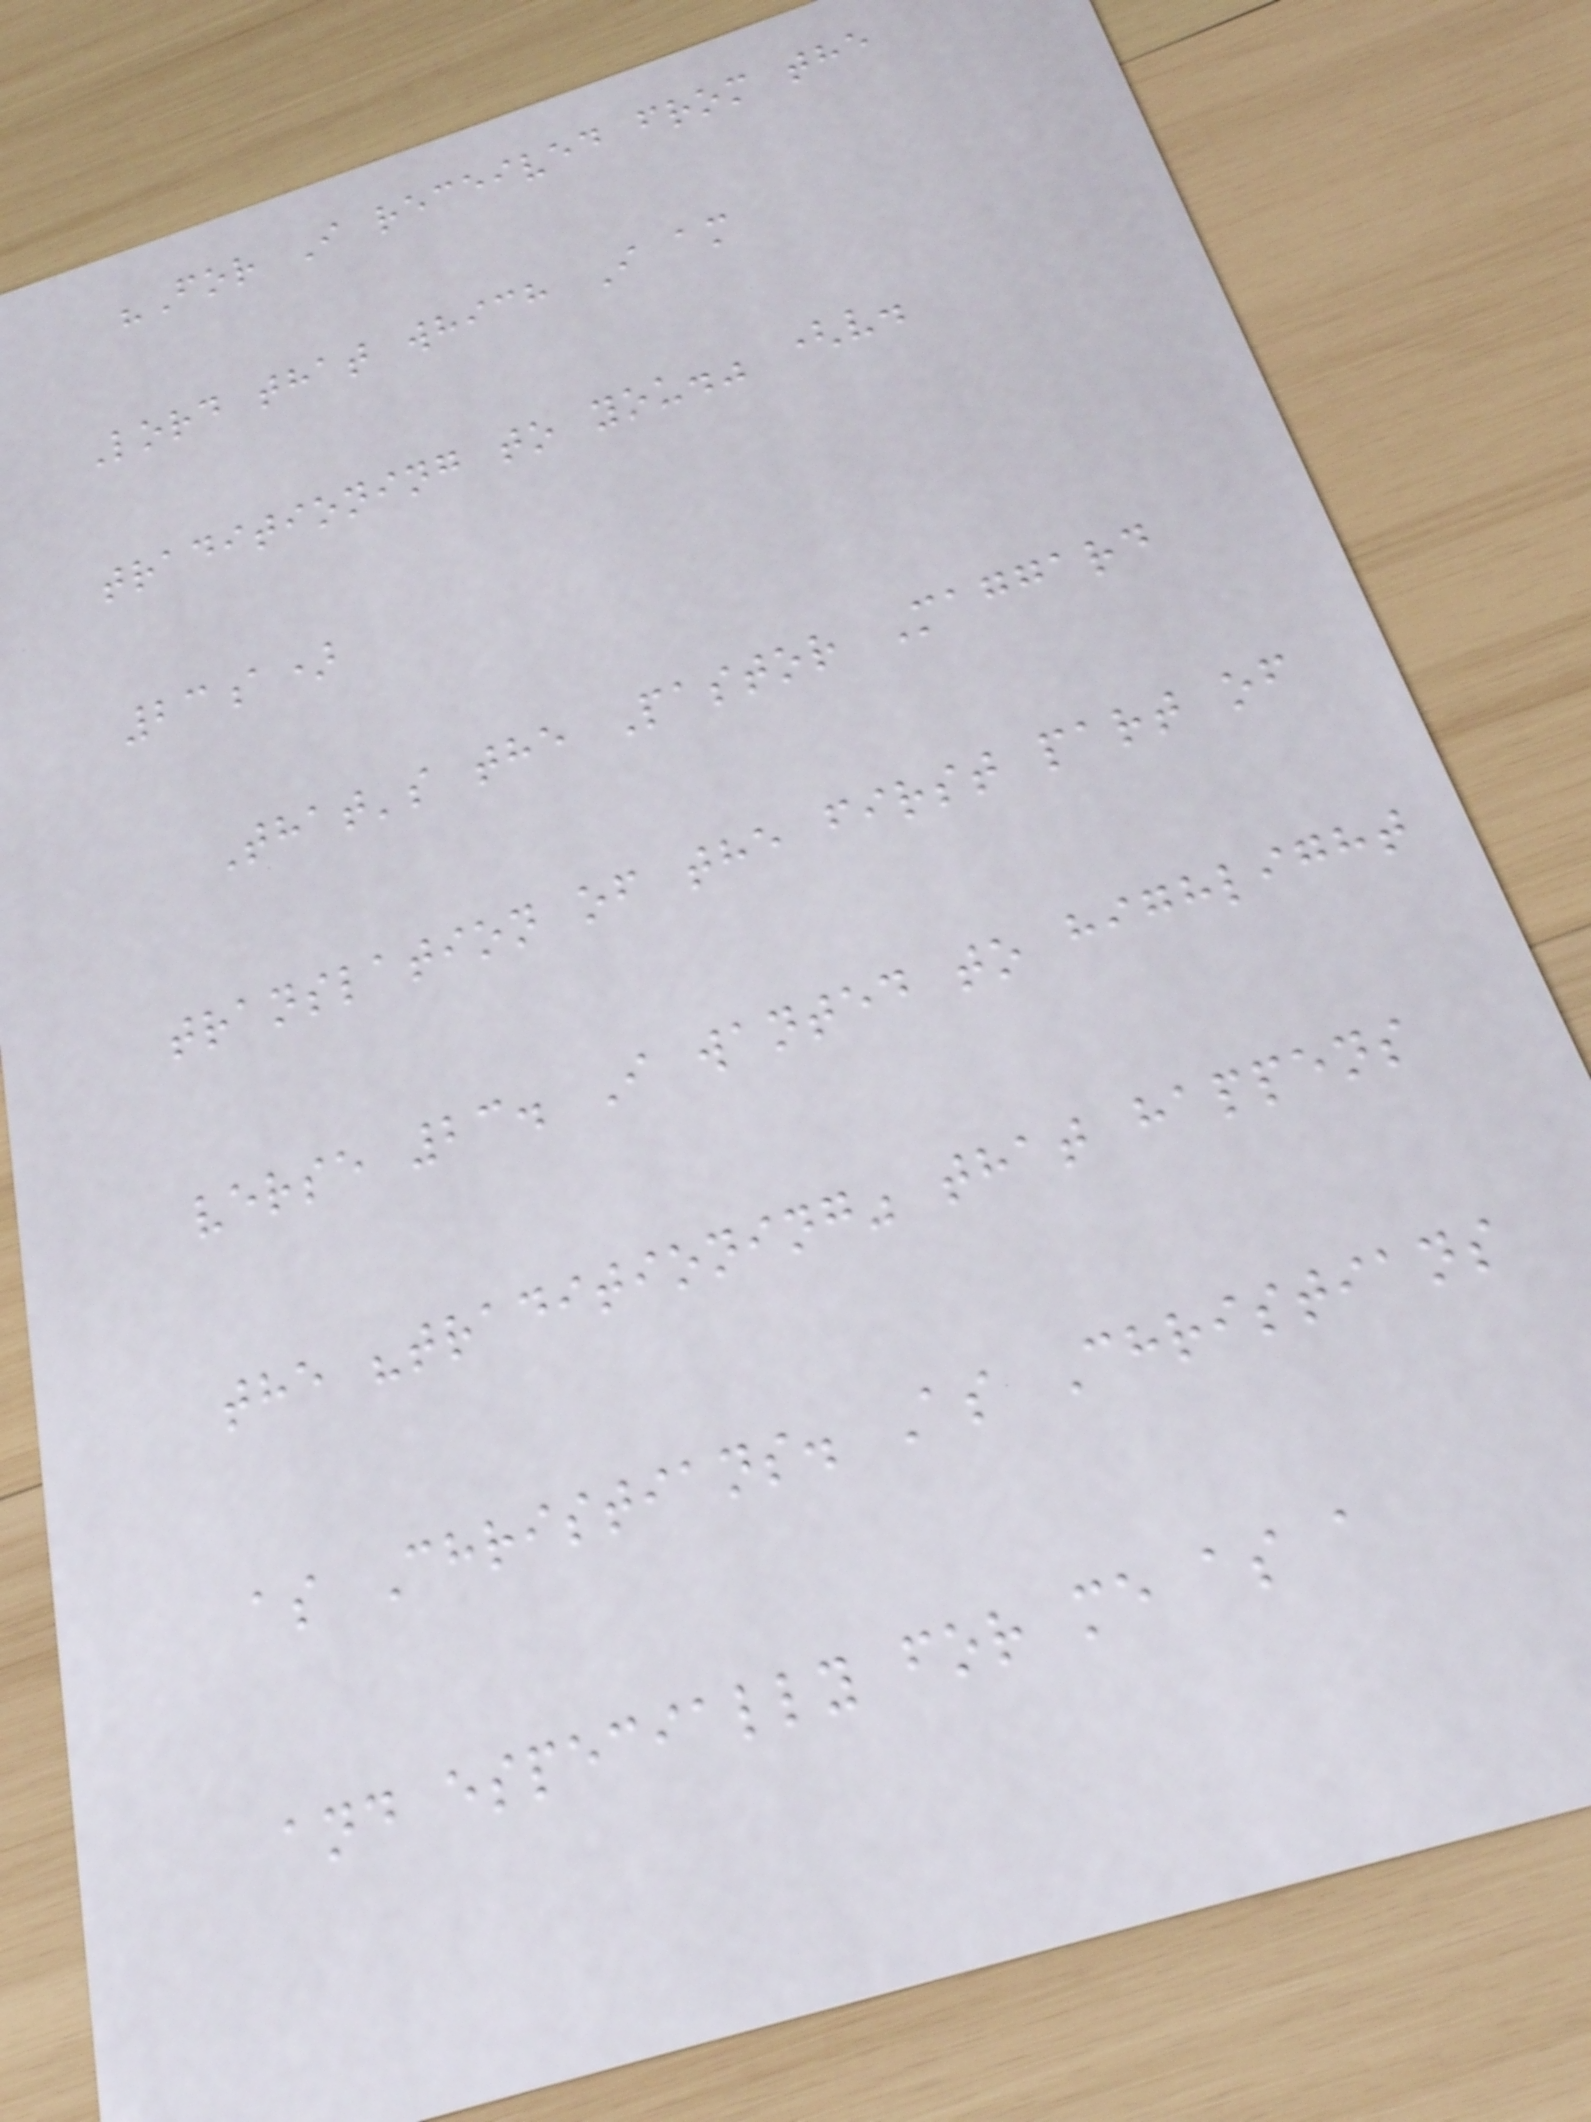"For I received from the
Lord that which I am
traditioning to you." (v.
23a)
That's the Pastor Maggard
translation of the first part of
verse 23. I wanted to highlight
the "traditioning" that happens
as Christians. As Christians
and especially for me as a
